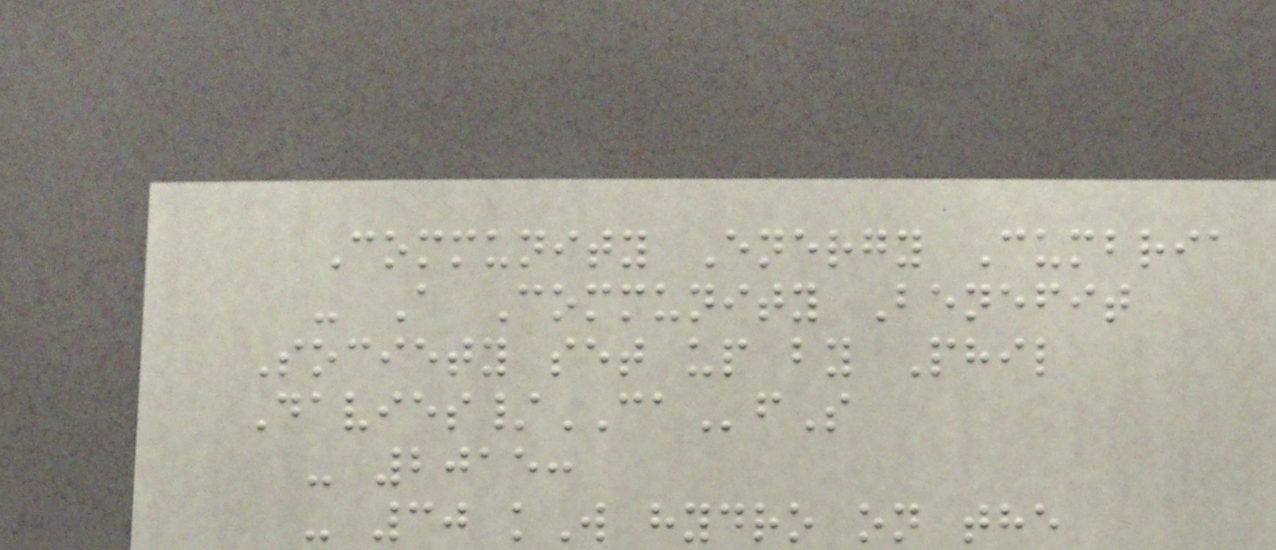Community Energy Cumbria
- A Community Benefit
Society set up by Phil
Davies/CAfS
- 2015:
- 30 kW hydro on the
